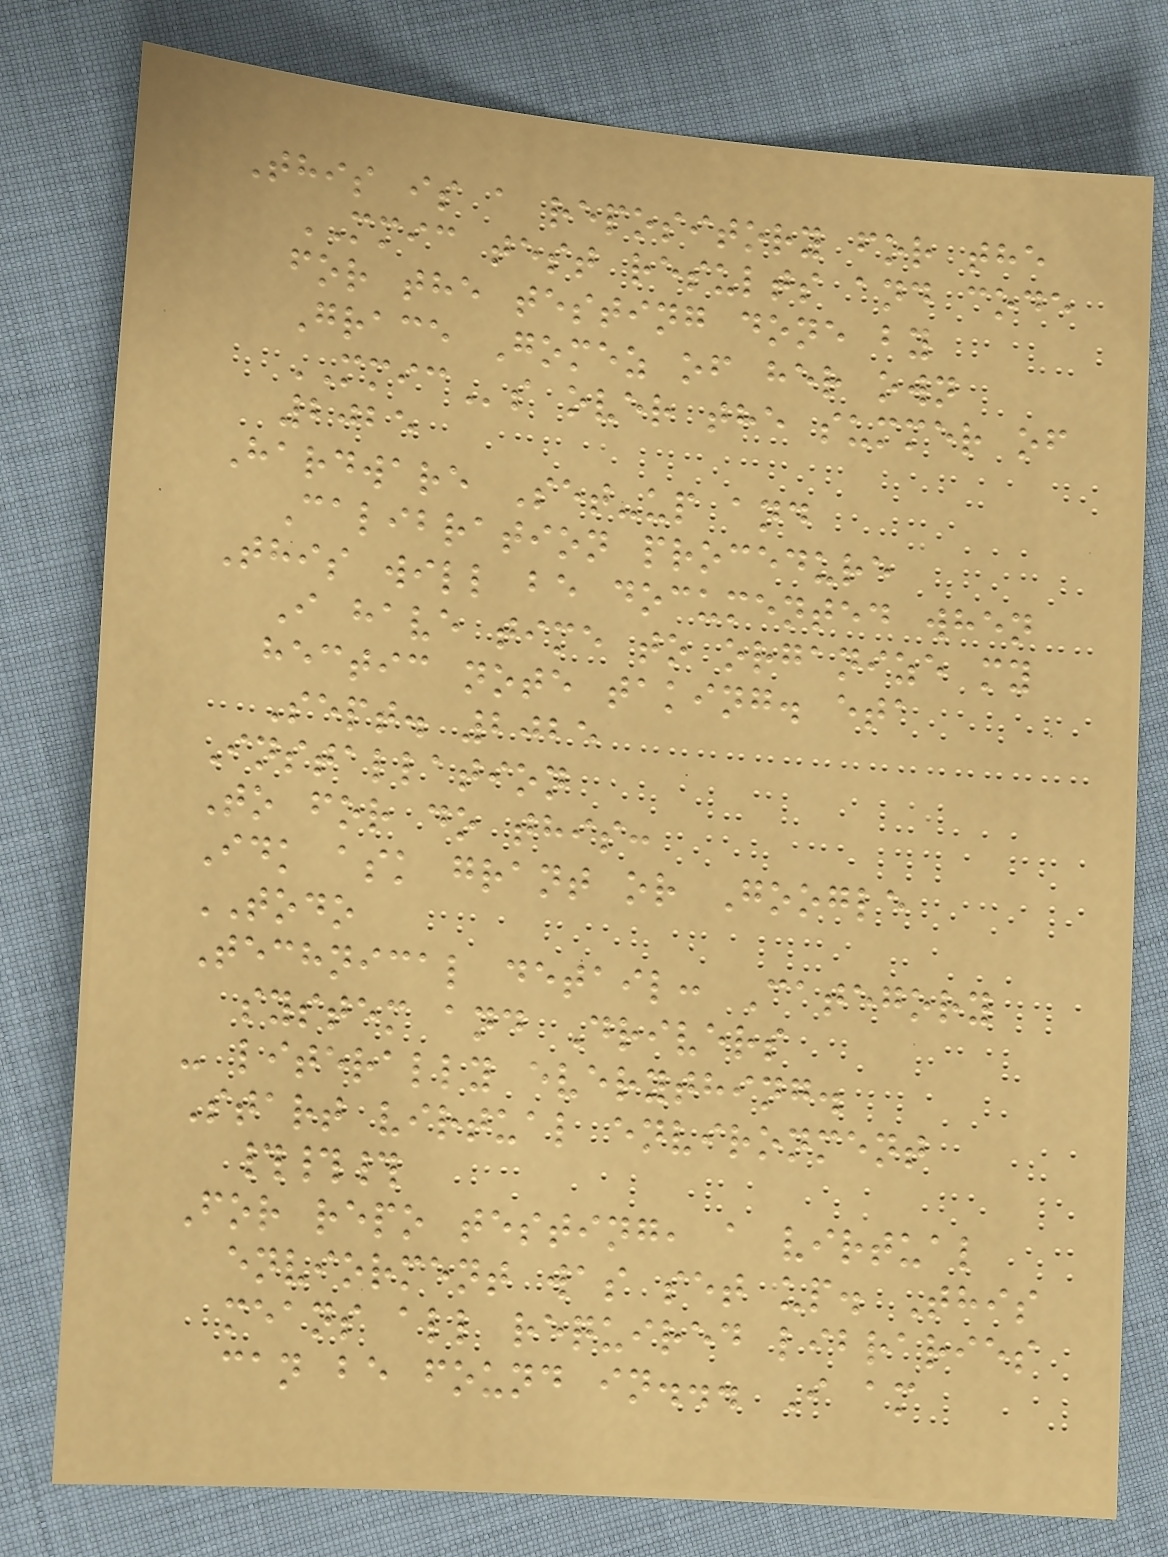This is a repository for the
MMIC test results and code
for the testing done by
Grace Gomez of her own
MMICs over the summer of
2025
Hardware Set-up and
Calibration procedure
This will be documented when
I have time to organize my
hectic note taking. eta
Sept. 2025
Installation
To for do this:
Idk ask grant or Google
TODO
Technical detail: Category
system and Drivers
- literally everything.
Start virtual environment
###
For repo testing, a virtual
enviorment was set up. This
means all required libraries
can be found in... I am
